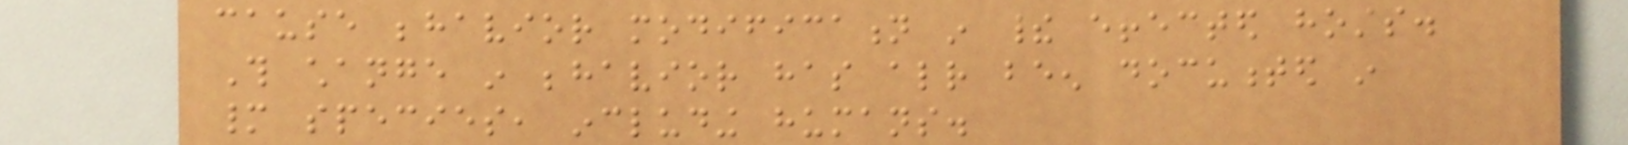cause behavior modification in their effected hosts.
This change in behavior has already been documented in
many species, including humans.
